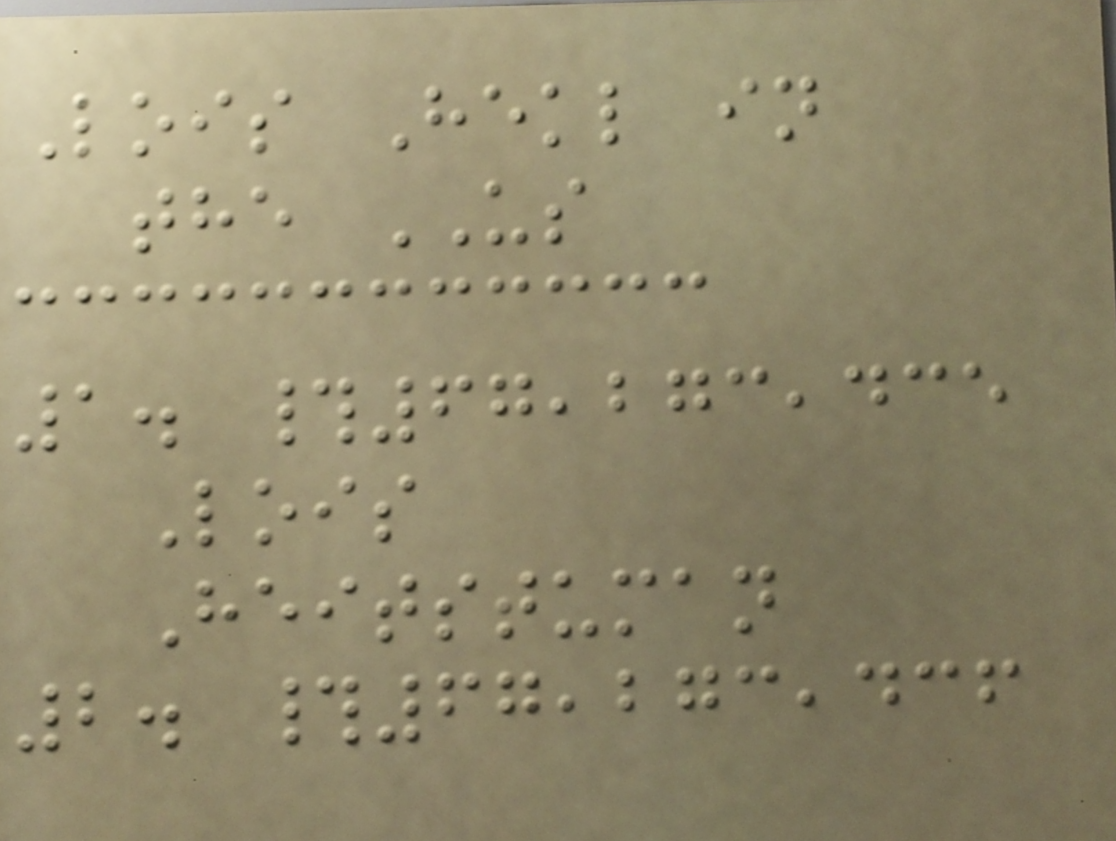Lois Hekl in
the US
1. #67,273,435
Lois
Heitstuman
2. #67,273,436
